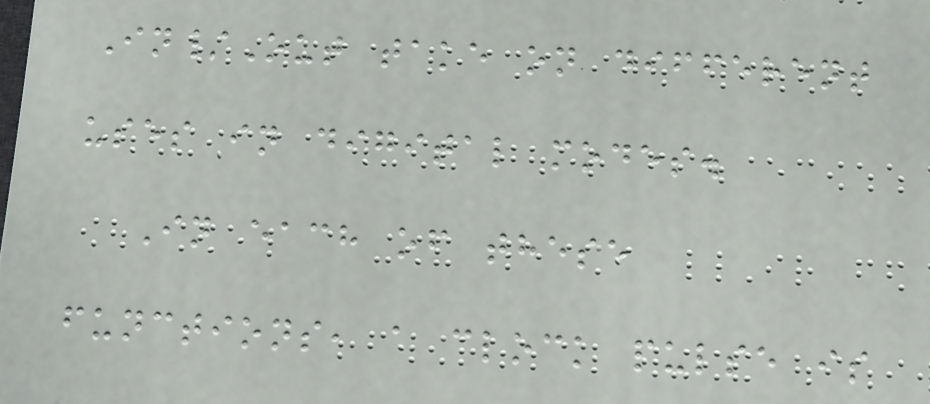In/Out take on different
uses in digital modes.
In each of these
functions, a clock pulse is
